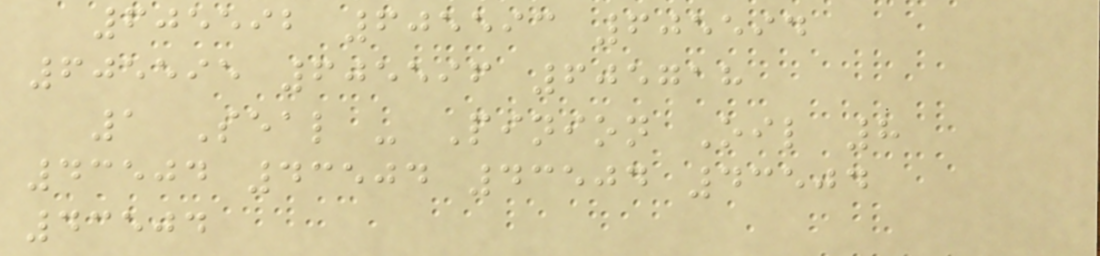605592 605593 605594
605595 605596 605718
1 Seal - Pinion Oil 8
43504 43504 43504 43504
43504
